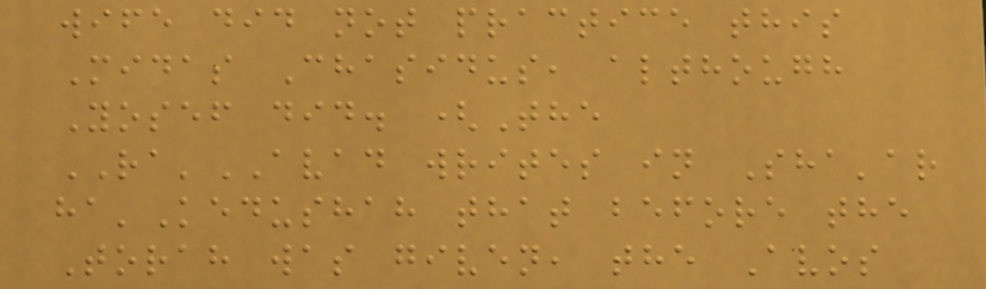wife did not practice this
Midas Chasidus, although
Yosef did. (The
RA'AVAD writes in Sha'ar
ha'Kedushah that before the
Torah was given, the Avos
